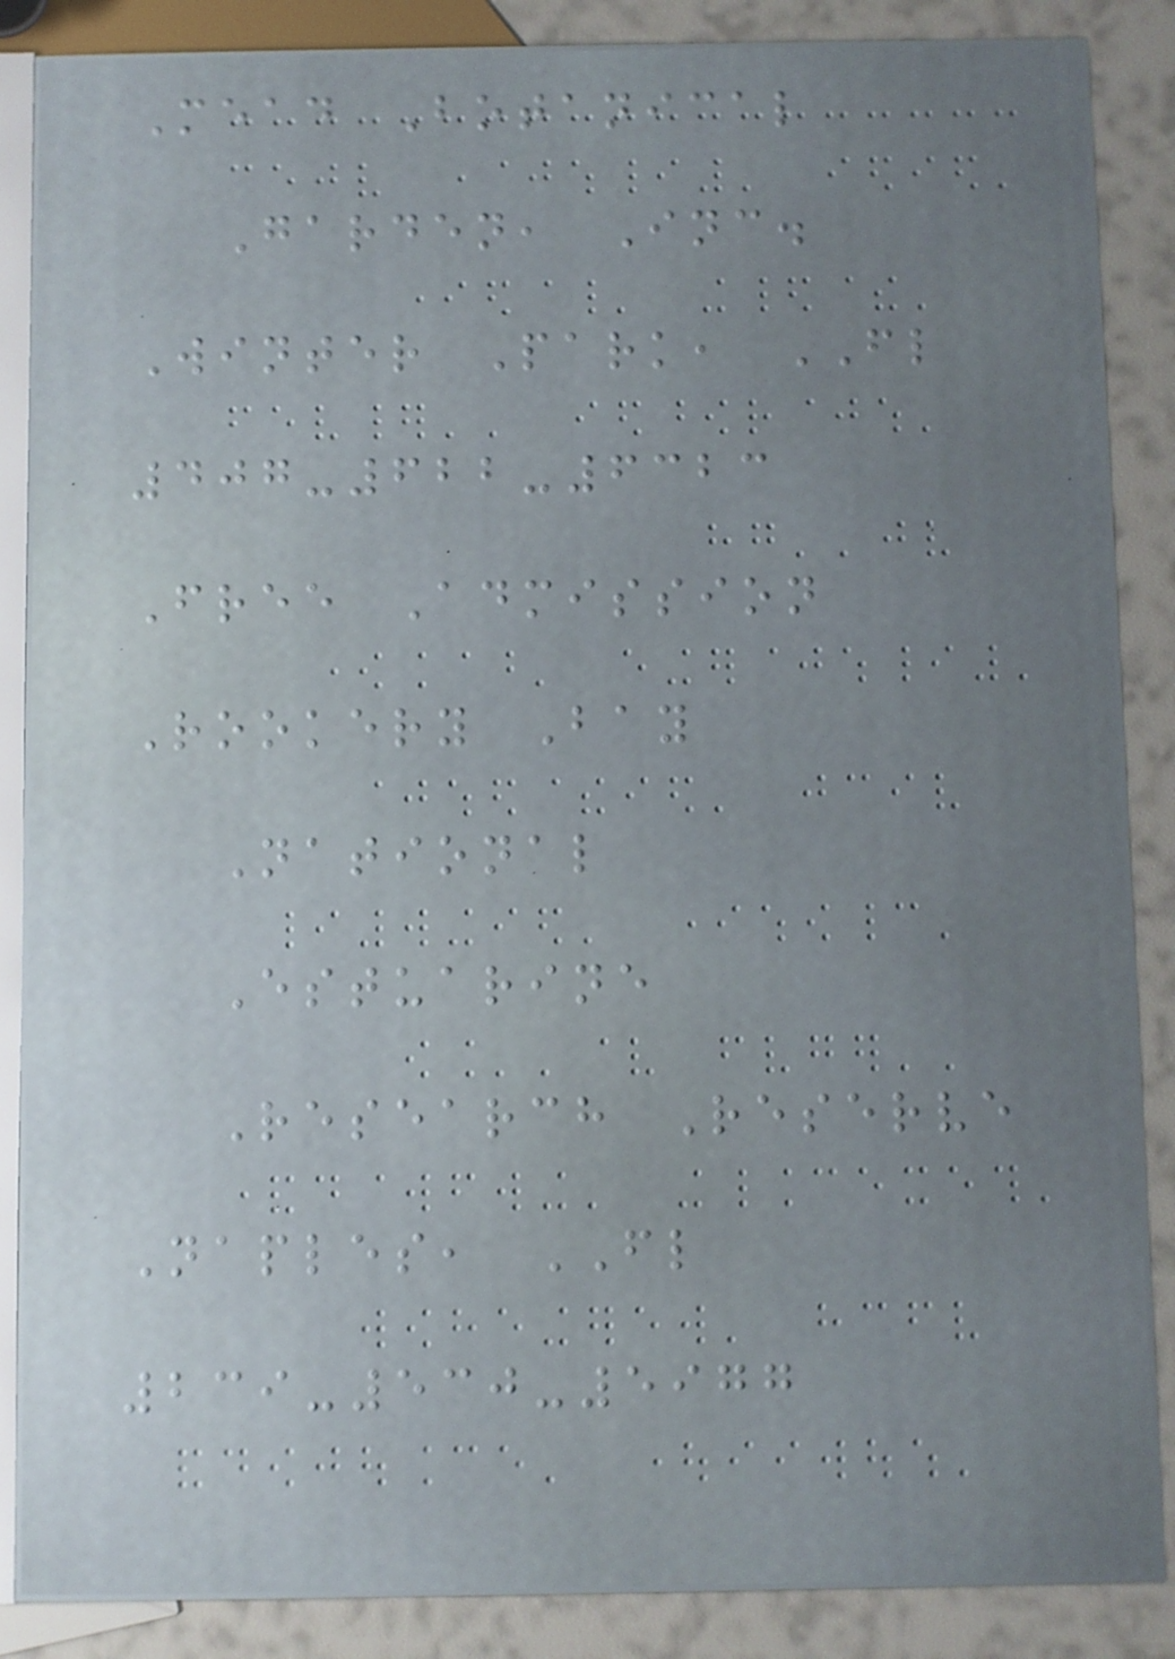Mead Botanical
Garden, Inc.
Winter Park, FL
407-622-6323
Free Admission
Rookery Bay
National
Estuarine
Research Reserve
Naples, FL
239-530-5977
